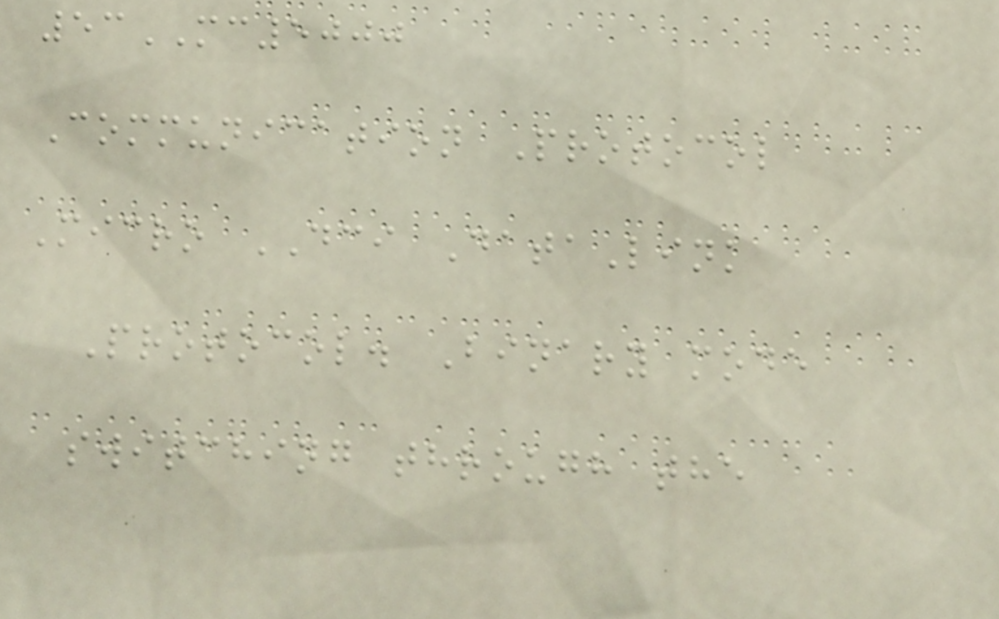53MC5000
Communication Protocol
Micro DCI DataLink
Protocol. Binary mode
switching through the
